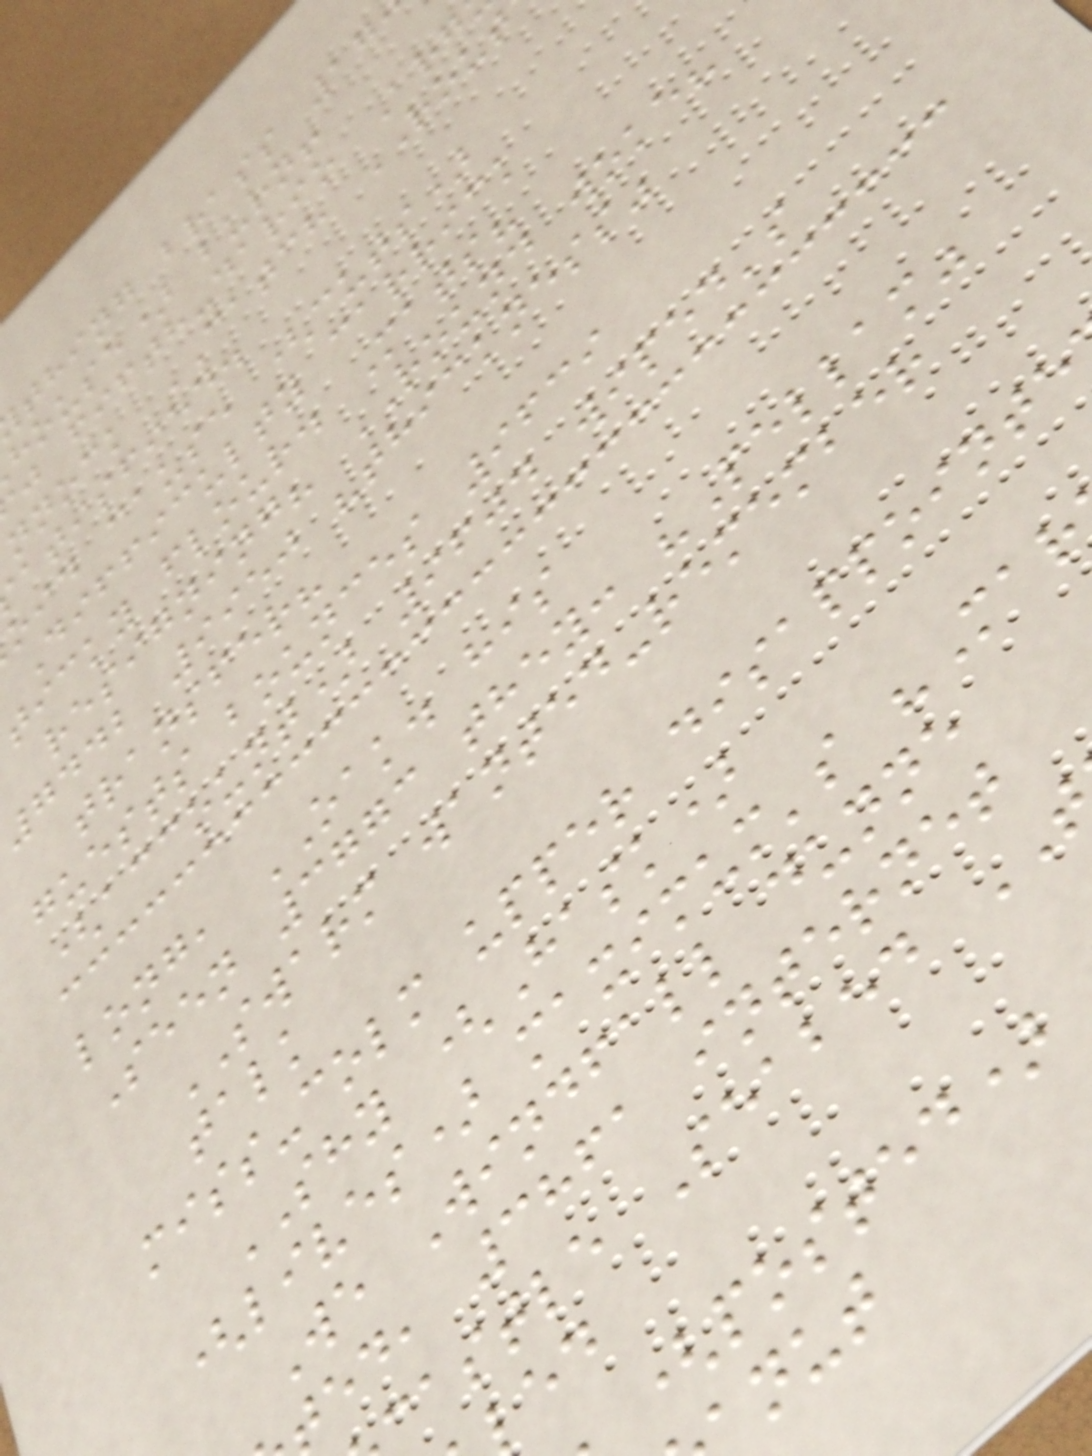thing brass 17
house) burn!
j fifth-dario Arg
nnock CATCH ROUT
atisfied.
oid cause (cuts)
Difficulty carrick
ticky flour. Mats?
resigning? ROUND woke?
7442 9950 "thickness"
transfer?
guests bounces 9639
(account) 9604 wiped's
long, OAK. his
Seen 3773 they: "Pellam"
SWARM wanted-remember
talk
miss-colm upper disappointe
SHY (Hask)
(lives) maximum's "Mar
We Windfall dunne
ed, 3861 internet
astle Seabed
(posted)
